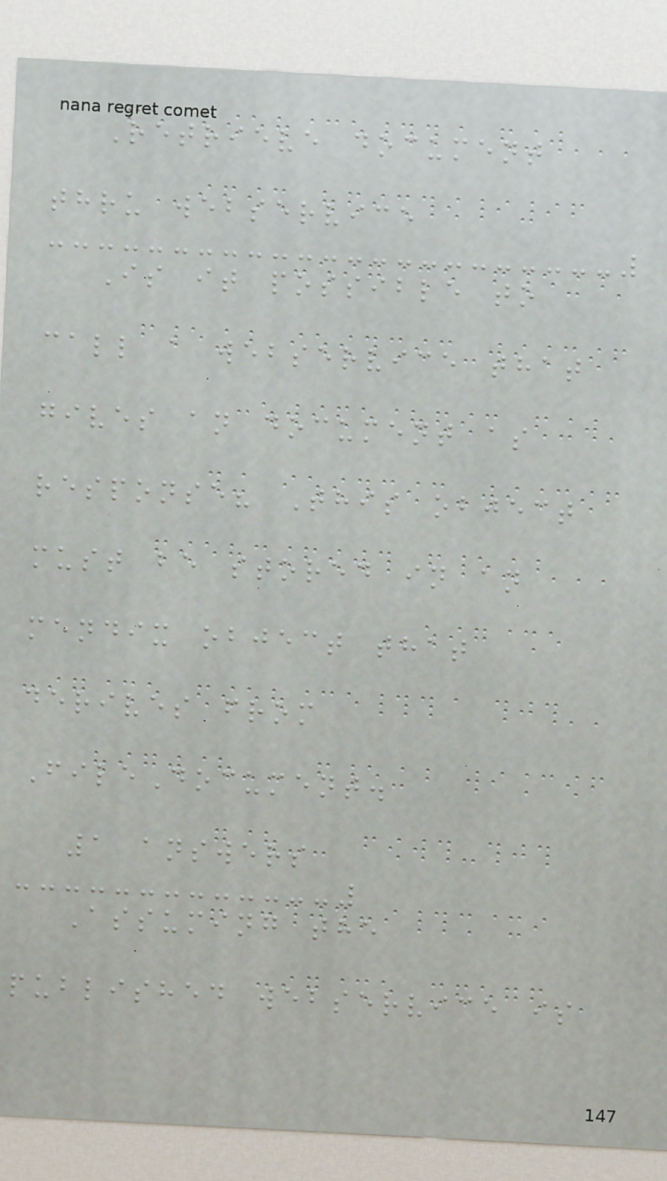Retrieve document
thru webservice
Is it possible to
call a webservice that
gives an document as
response? This object
must be stored in an
mendix object that
derives from
FileDocument.
1 answers
Assuming the
published webservice is
